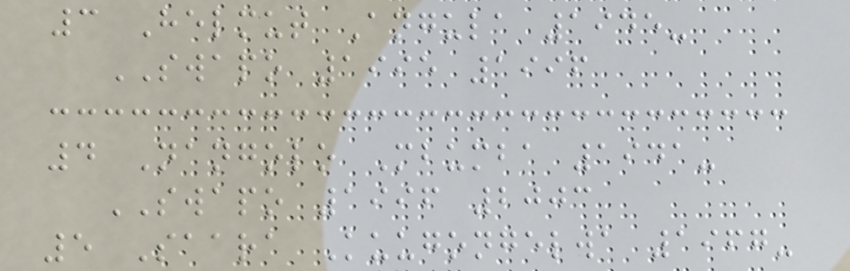3 Helmut Angula 1945-
SWAPO 1995 1996
4 Nangolo Mbumba 1941-
SWAPO 1996 2003
5 Saara Kuugongelwa 1967-
